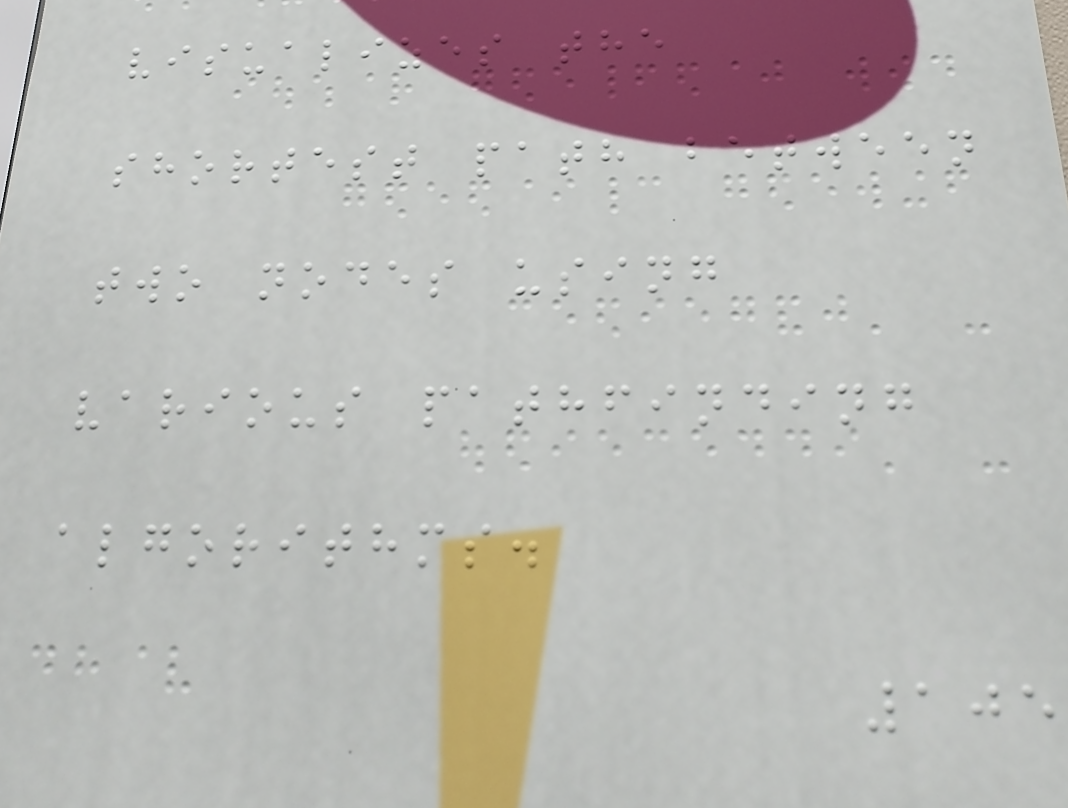visualizes the
shortest path between
two nodes using
various pathfinding
algorithms.
105
